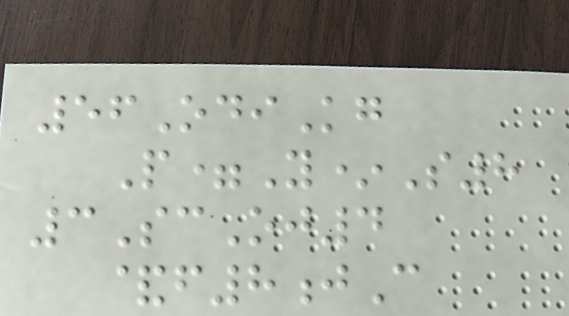56OdiKg
P=Y*S8
3ScOj4
&f8jC
